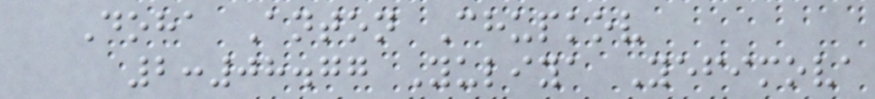Doha Anton Chupkov
2:08.77 Yuliya Yefimova
